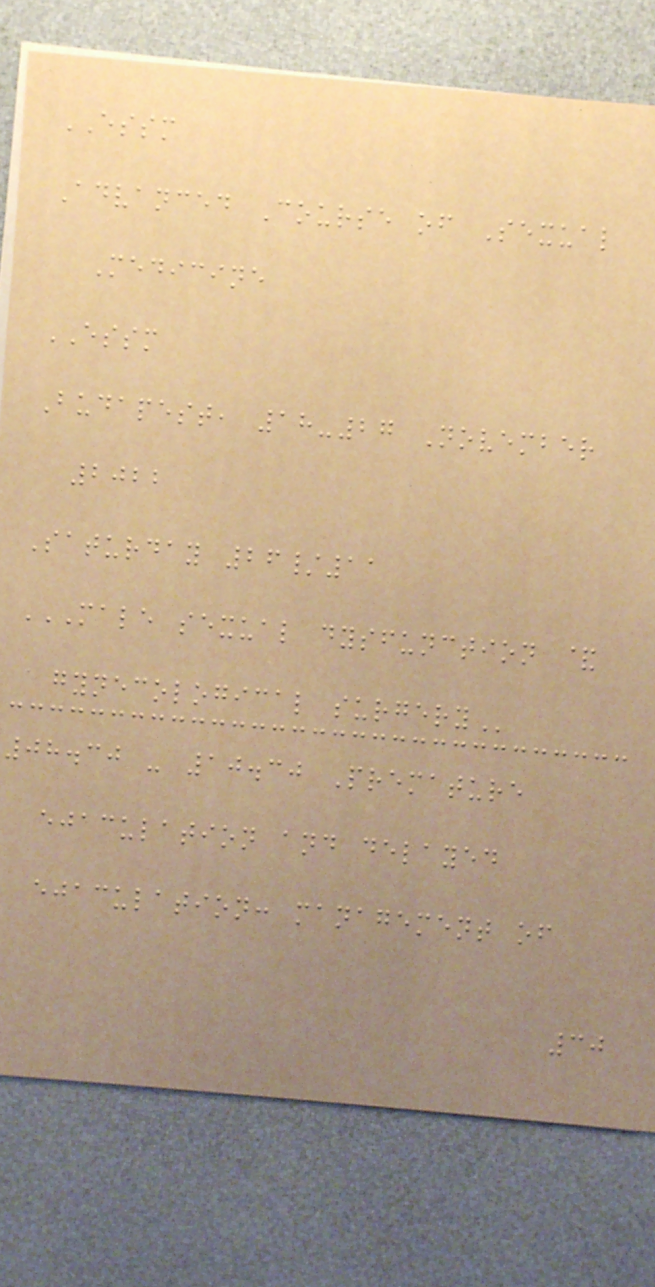ESSM
Advanced Course of Sexual
Medicine
ESSM
Budapest, 18-27 November
2022
Saturday 26/11
MALE SEXUAL DYSFUNCTION &
GYNECOLOGICAL SURGERY
08.30 - 10.30 Premature
ejaculation and delayed
ejaculation: management of
30
